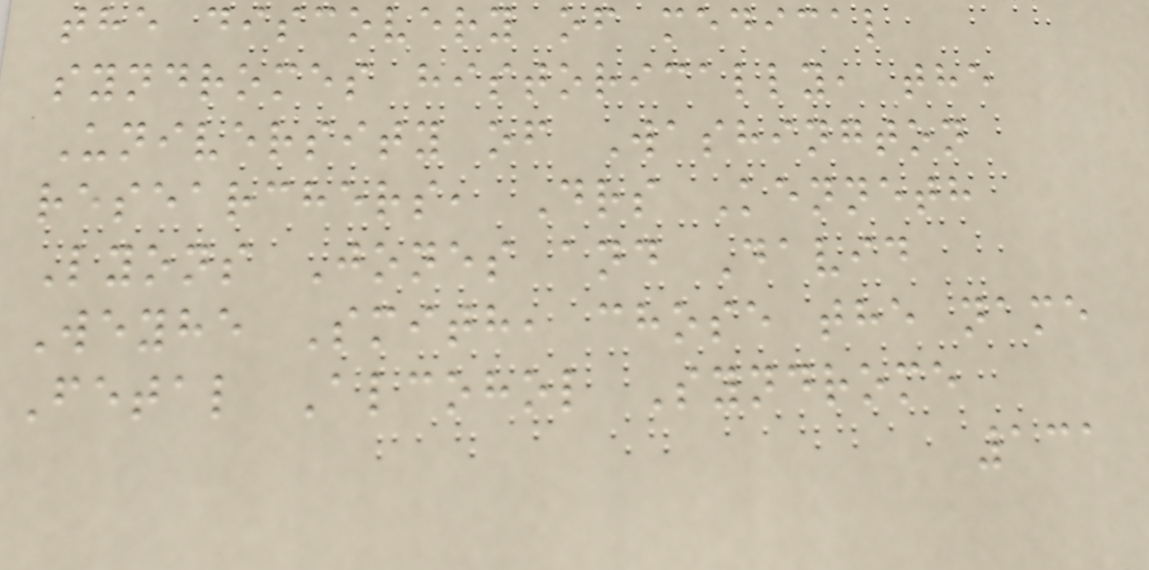the discovery of medical
syndromes historically, the
University of Washington
researchers, Drs Kenneth
Lyons Jones and David
Weyhe Smith, chose the name
Fetal Alcohol Syndrome
131
